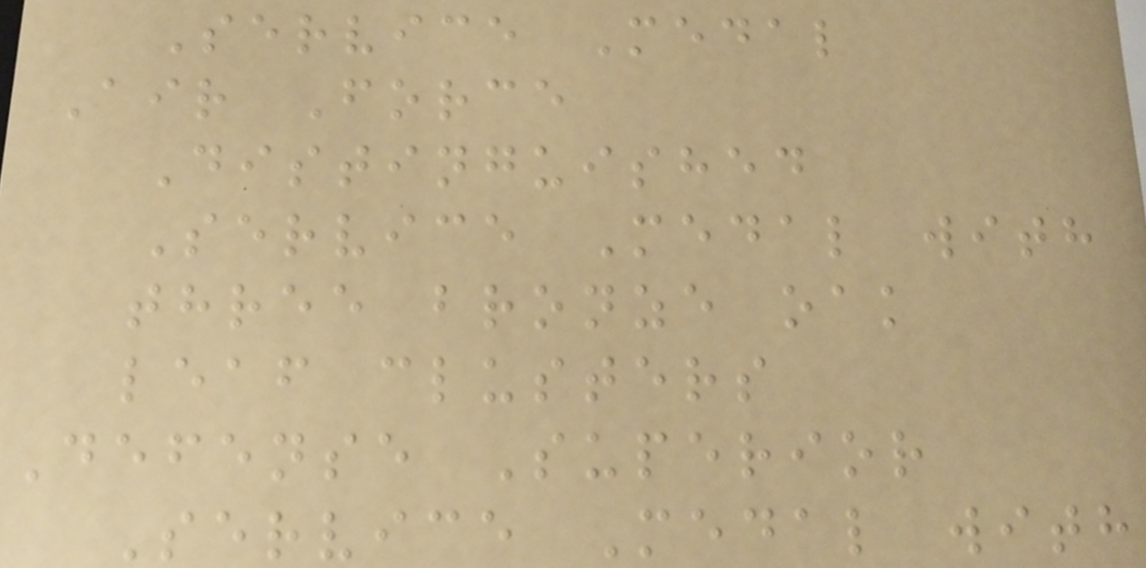Service Medal
Air Force
Distinguished
Service Medal with
three bronze oak
leaf clusters
Defense Superior
Service Medal with
